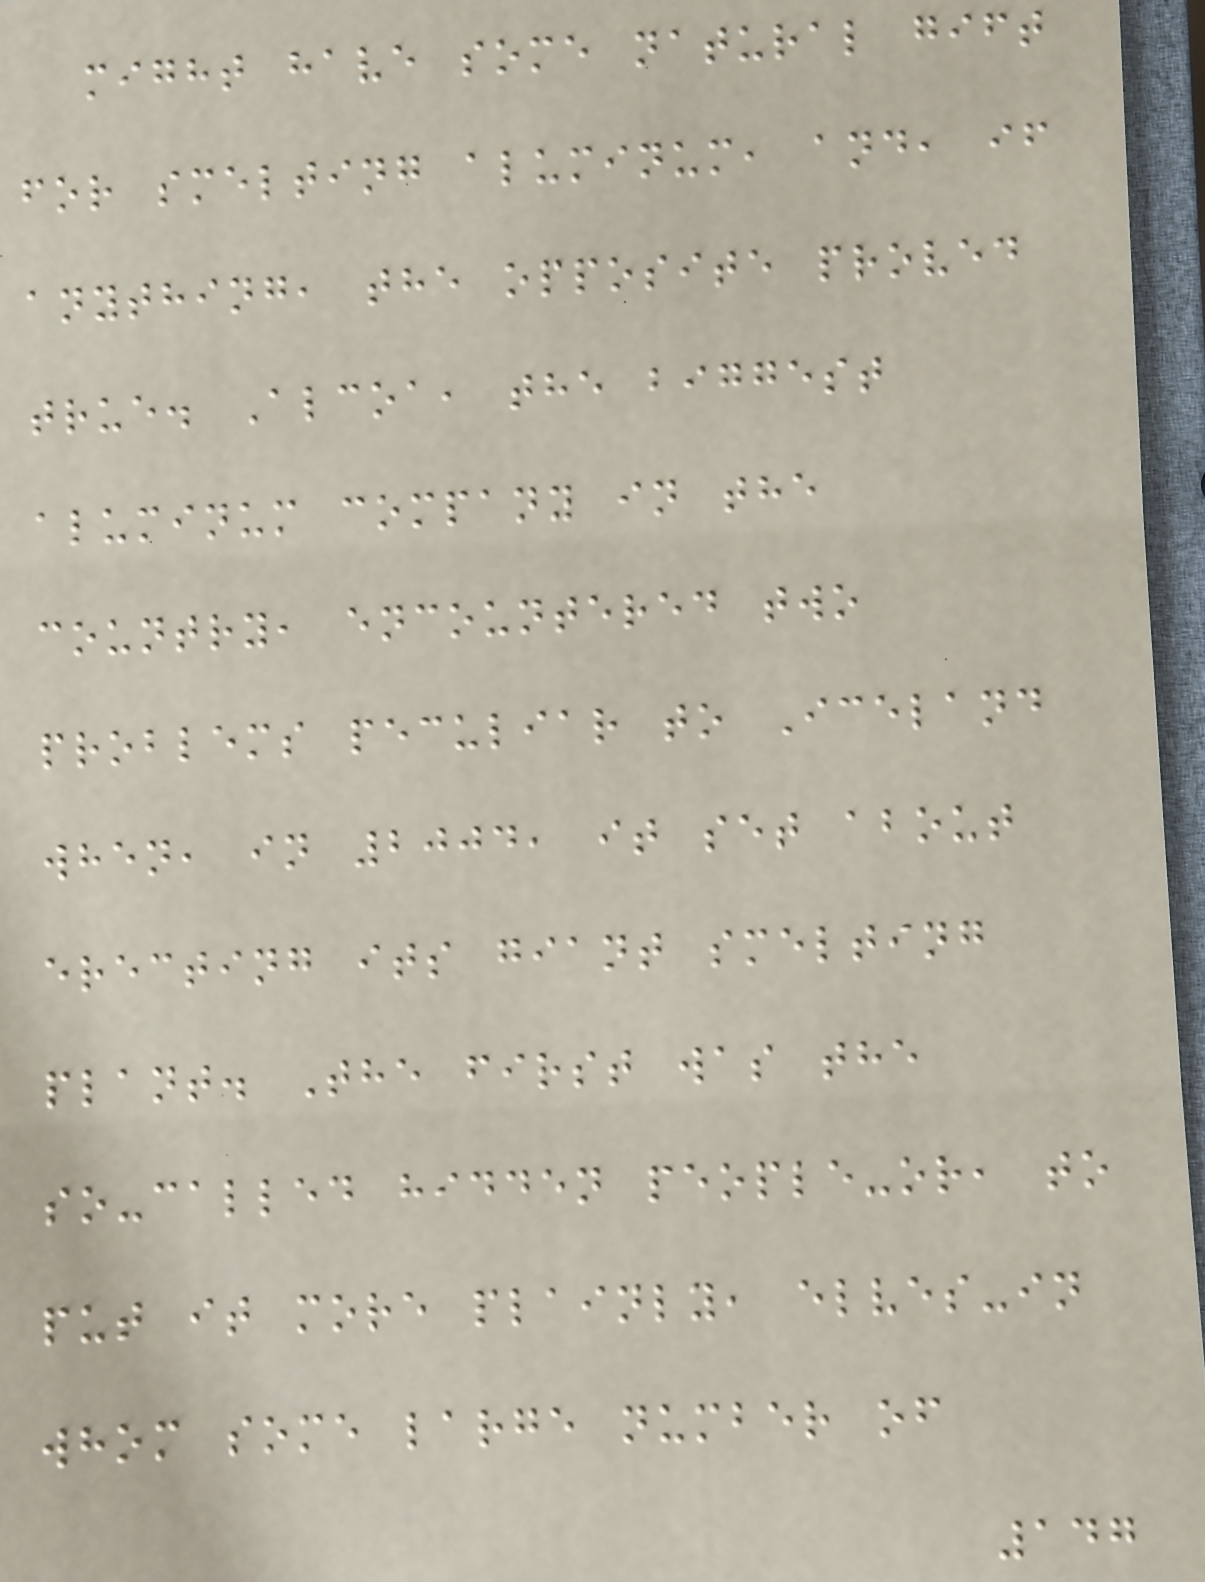might have some natural gift
for smelting aluminum, and, if
anything, the opposite proved
true. Alcoa, the biggest
aluminum company in the
country, encountered two
problems peculiar to Iceland
when, in 2004, it set about
erecting its giant smelting
plant. The first was the
so-called hidden people-or, to
put it more plainly, elves-in
whom some large number of
147
